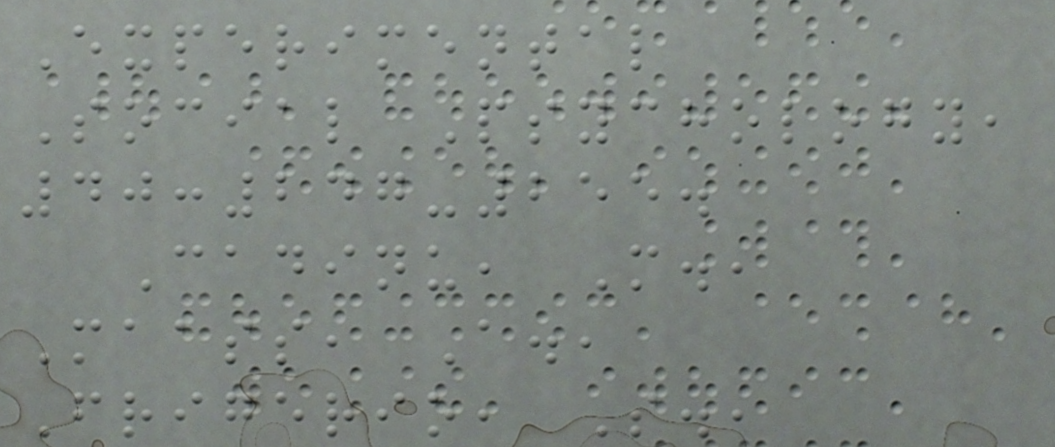Experimental
Social Psychology,
40:247-255.
Cadinu, M.,
Maass, A.,
Frigerio, S.,
